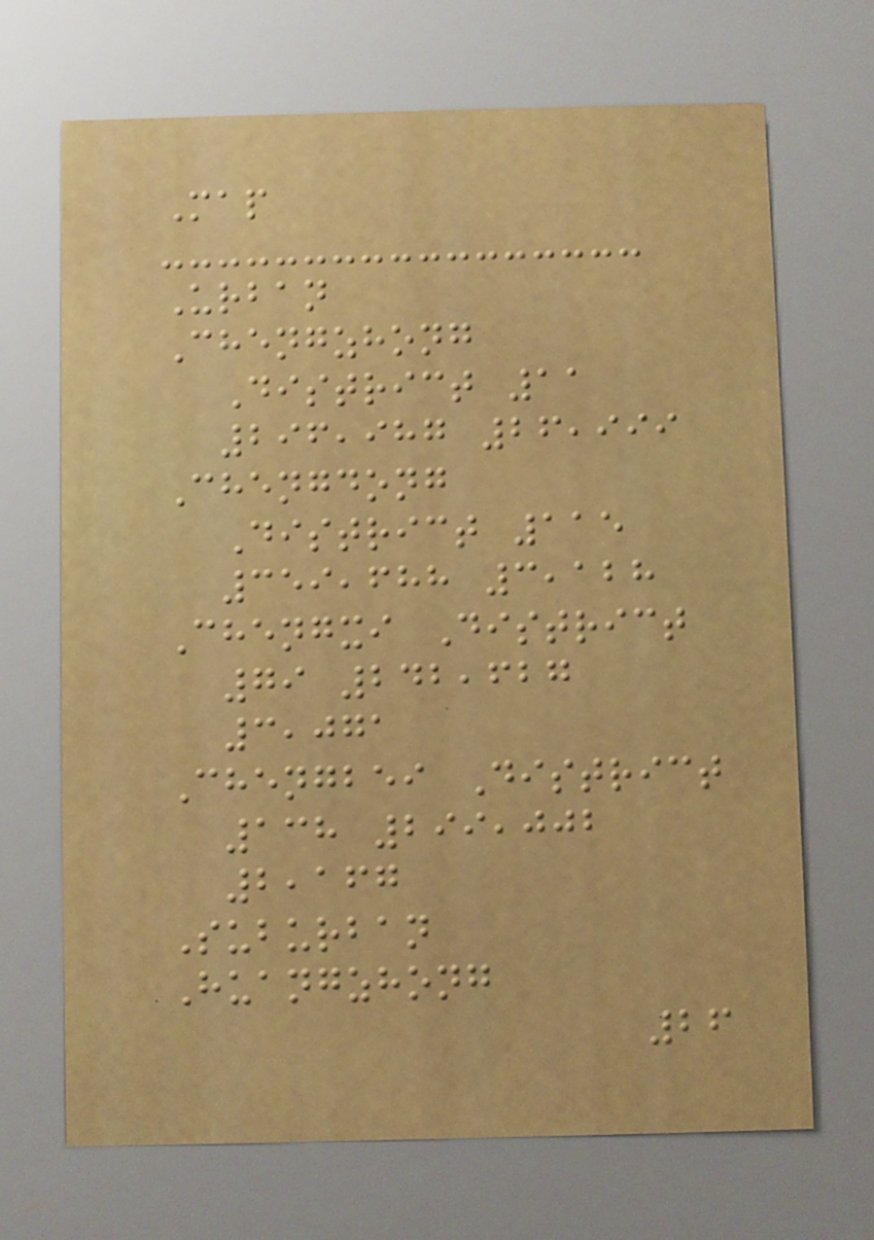Map
Urban
Chengzhong
District 11
296,987 26,999
Chengdong
District 115
359,688 3,128
Chengxi District
79 242,627
3,071
Chengbei District
138 299,002
2,167
Suburban
Huangzhong
26
